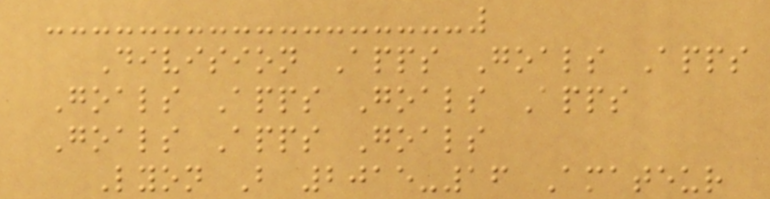Division Apps Goals Apps
Goals Apps Goals Apps
Goals Apps Goals
Lyon B 2015-16 Amateur
